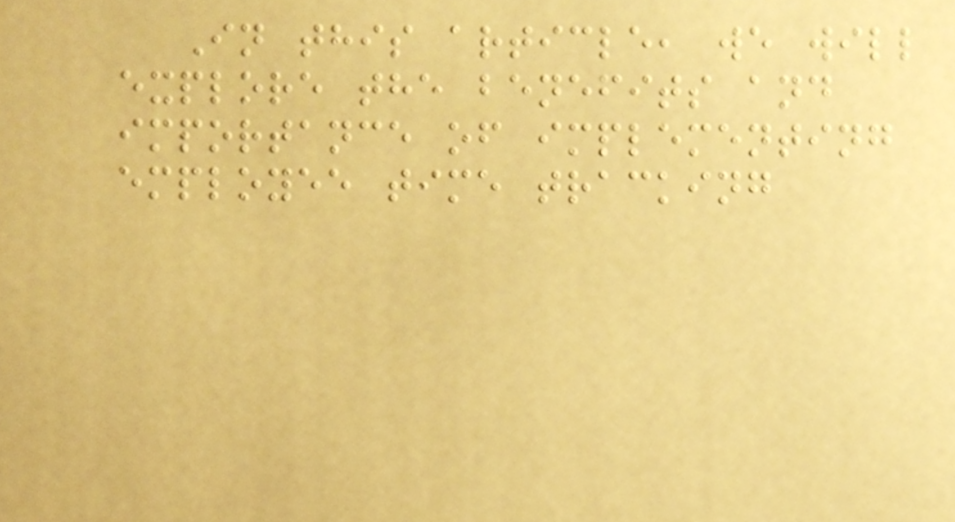In this article, we will
explore the benefits and
importance of implementing
employee time tracking
